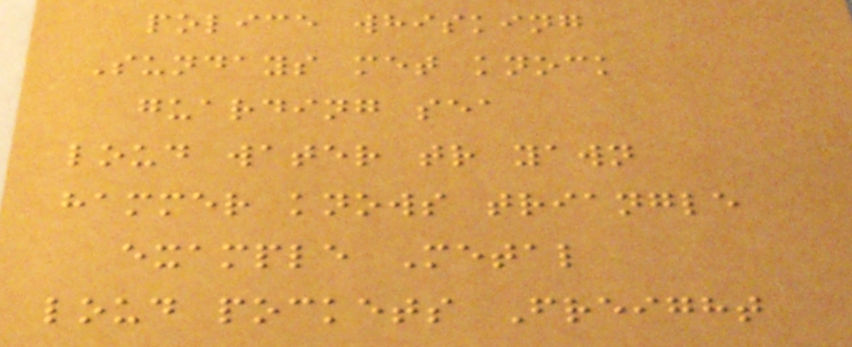police whisking
Sundays met knock
guarding sea
loud water tr yawn
hammer knows triangle
example Metal
loud pockets Freight
